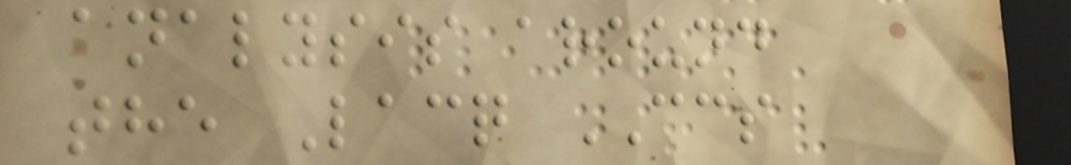analysis around
the Lacq CCS
